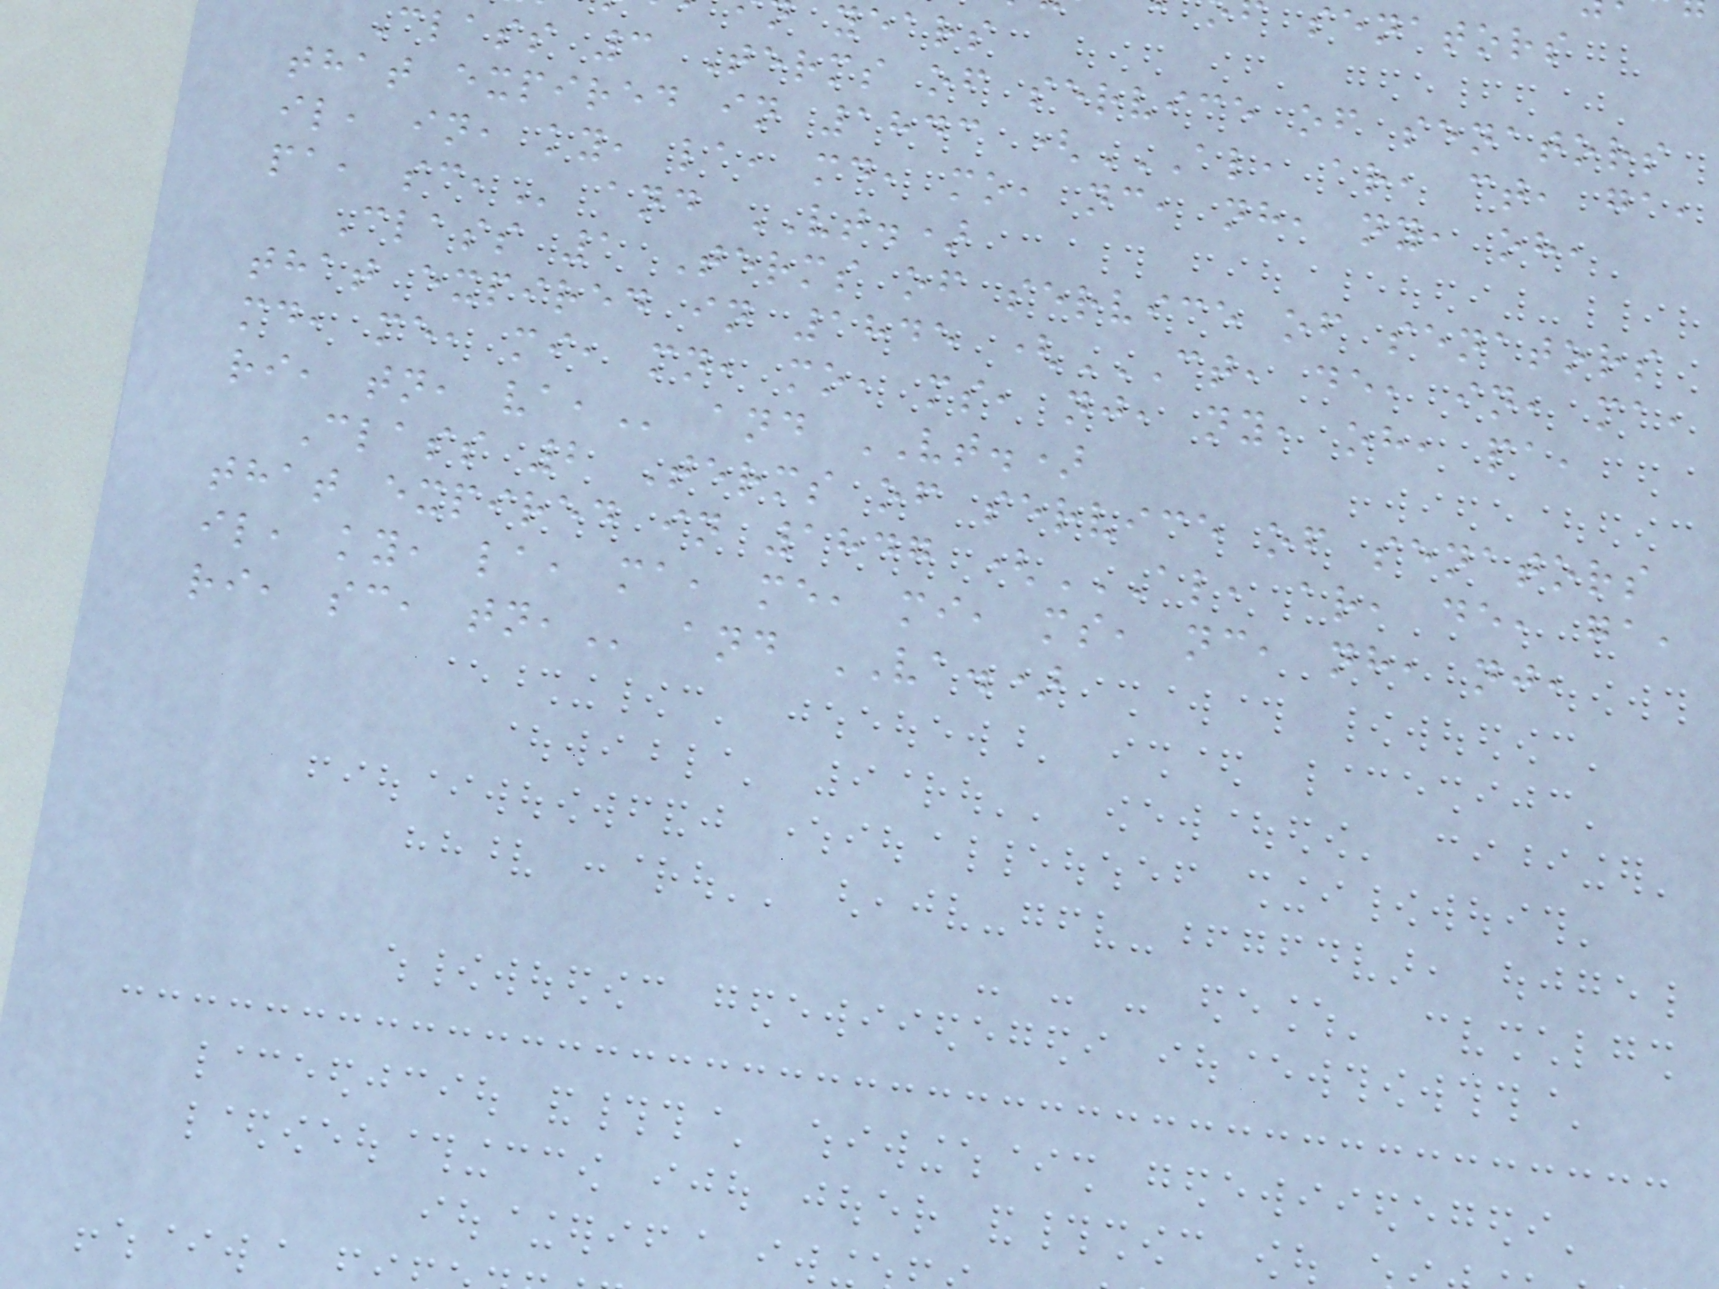Class 3 Terms of service of senators
that expired in 1843 (AL, AR, CT, GA,
il, in, ky, la, md, mo, nc, nh, ny, oh,
Class 1 Terms of service of senators
that expired in 1845 (CT, DE, IN, MA,
md, me, mi, mn, mo, ms, nj, ny, oh, pa,
ri, tn,
Class 2 Terms of service of senators
that expired in 1847 (AL, AR, DE, GA,
il, ky, la, ma, me, mi, ms, nc, nh, nj,
ri, sc,
